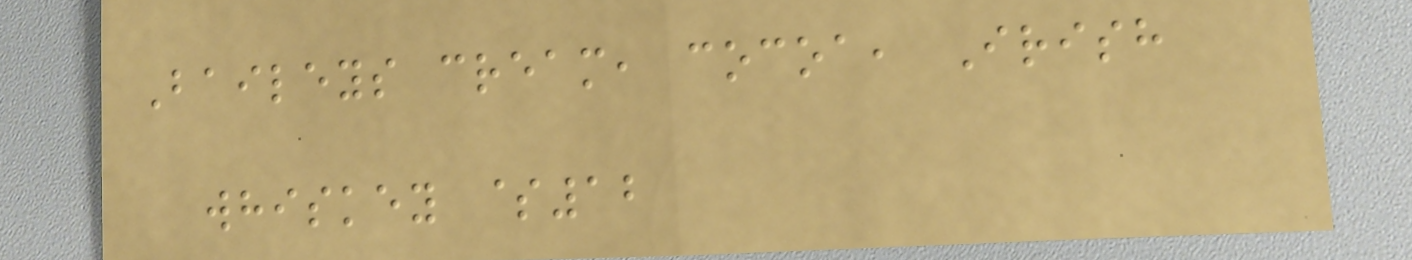Baileys cream, cocoa, Irish
whiskey $12
